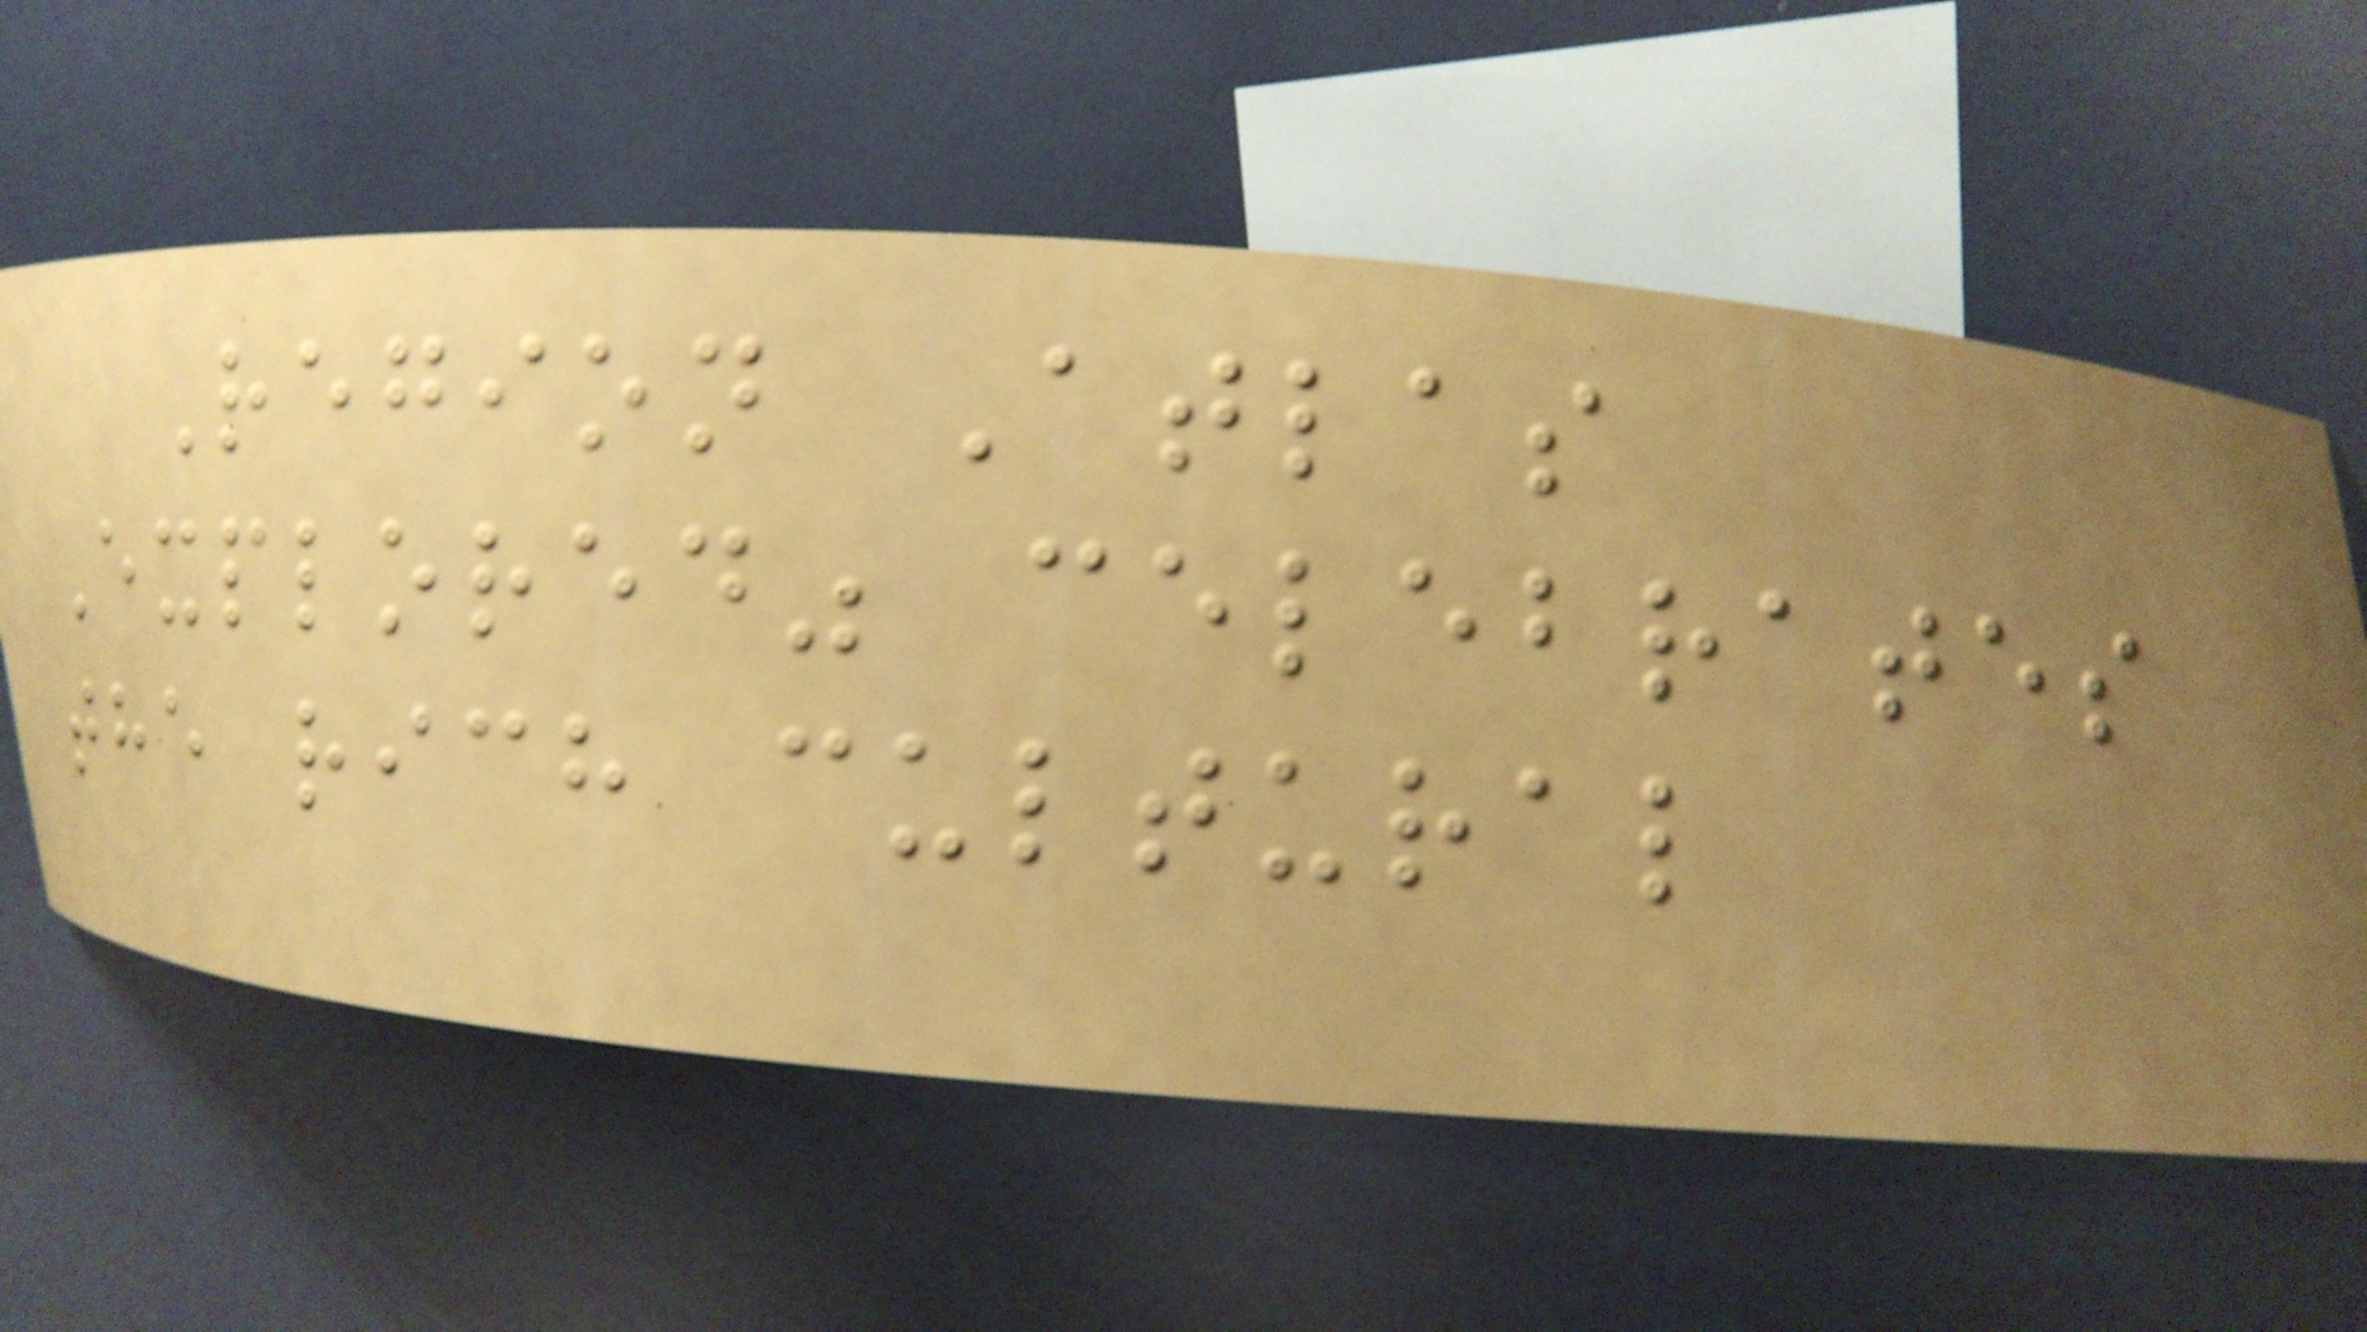Region Atlas
Explored" celebrates
the rich cultural
